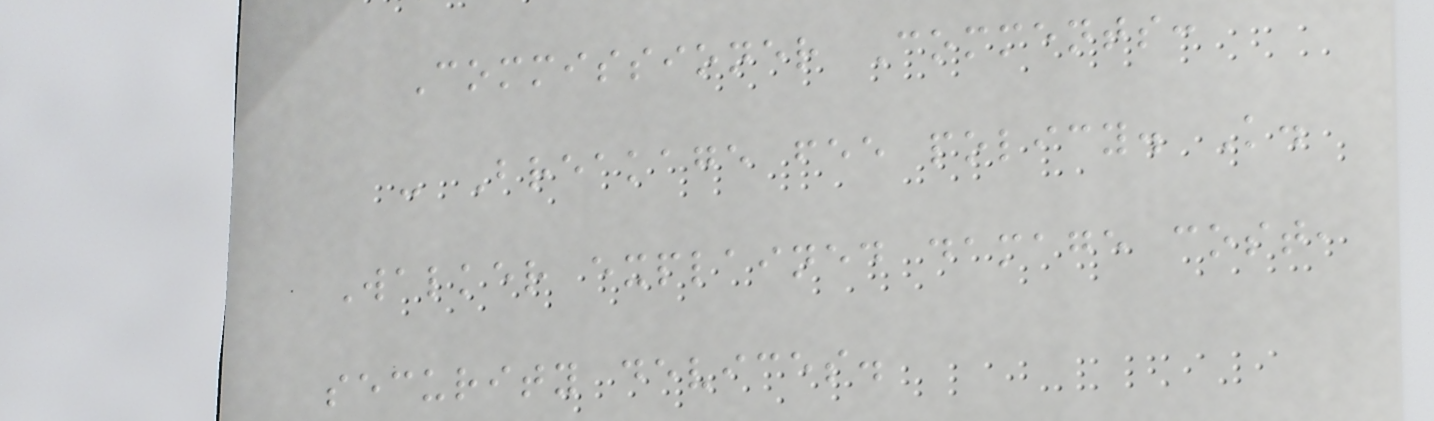Commissioner Comments:
- Breakage fee policy. K.
Walker explained damage cost,
security devices.
